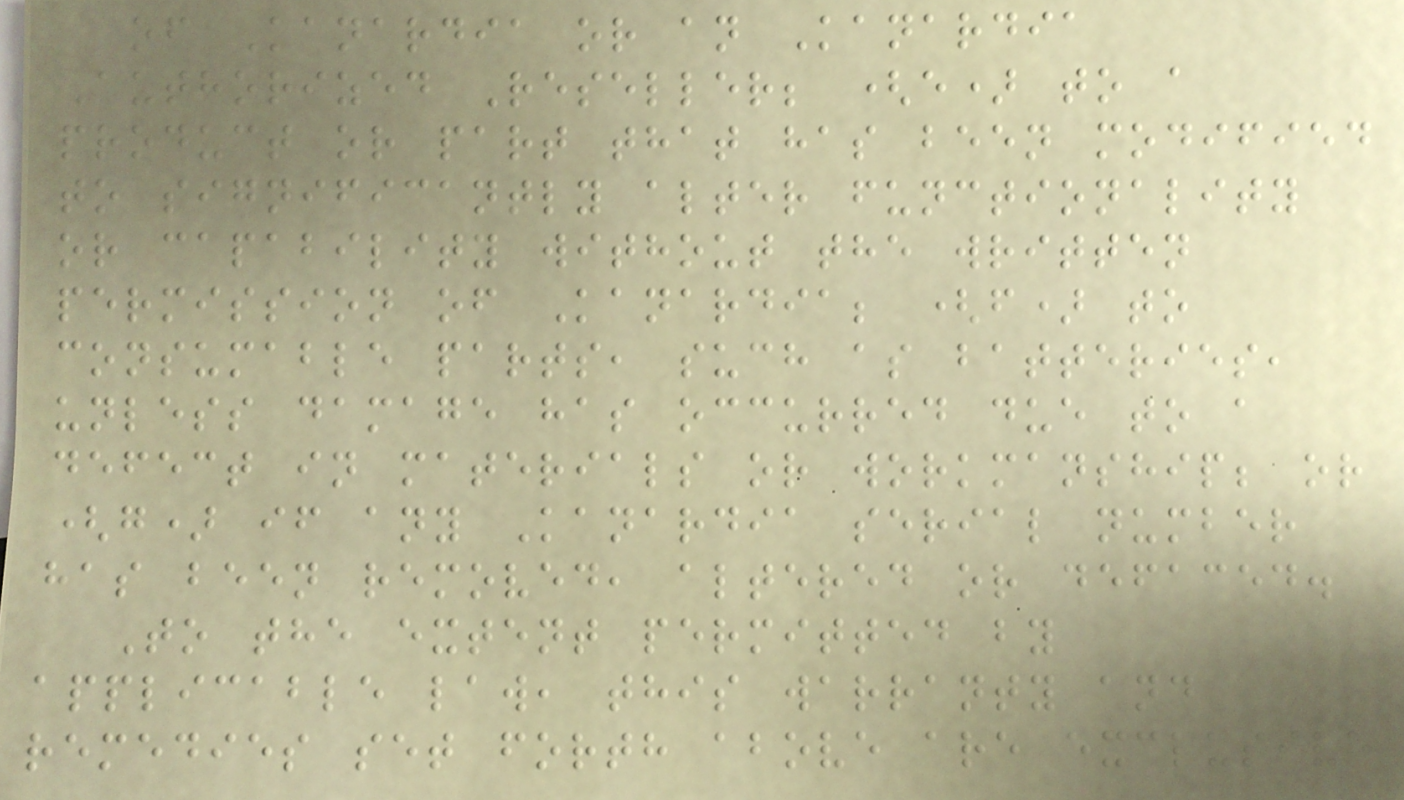of Kanardia or an Kanardia
Authorized Reseller; (e) to a
product or part that has been modified
to significantly alter functionality
or capability without the written
permission of Kanardia; (f) to
consumable parts, such as batteries,
unless damage has occurred due to a
defect in materials or workmanship; or
(g) if any Kanardia serial number
has been removed, altered or defaced.
To the extent permitted by
applicable law, this warranty and
remedies set forth above are exclusive
